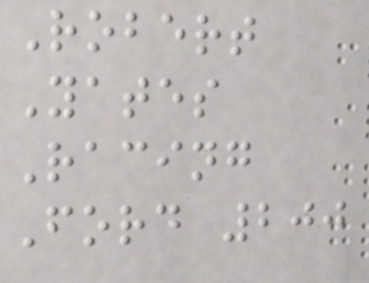Robert
Yates
Racing
Ford 200
